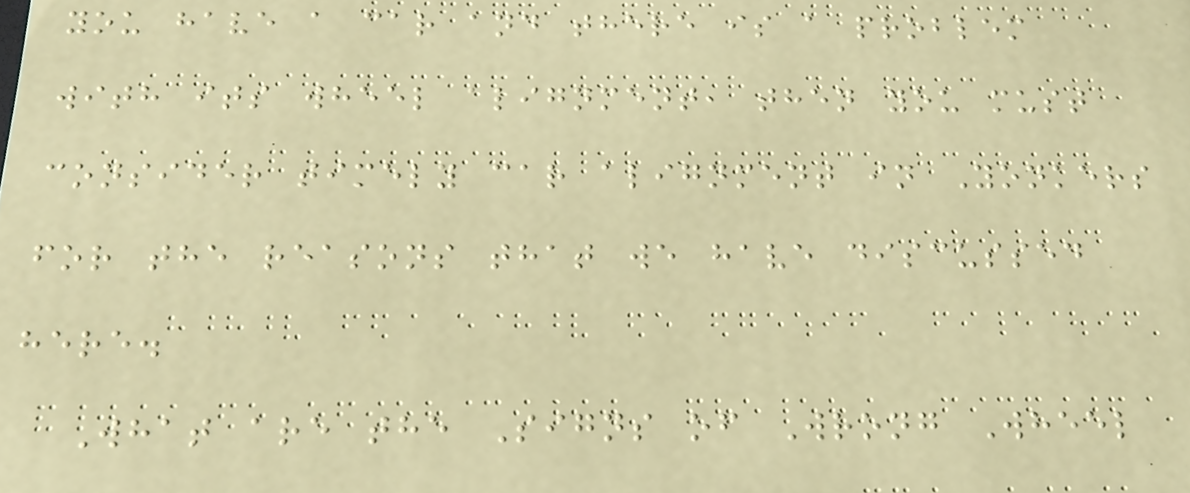you have a car and there is a problem
with its wheel alignment, then you must
consider timely car alignment in Yonkers
for the reasons that we have discussed
here.
What are the Signs of Wrong Wheel
